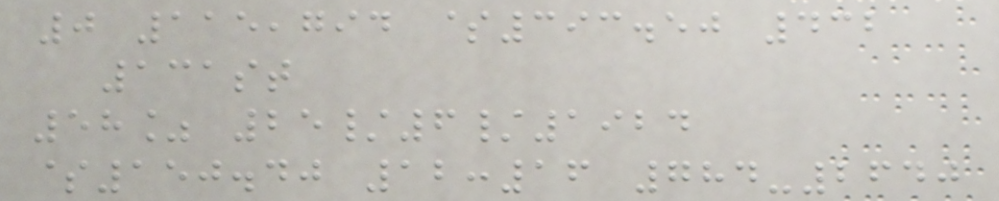0 115,794 $393.50 432
131st
58% 25/6/1924
$150.40 12:16 784-2640
